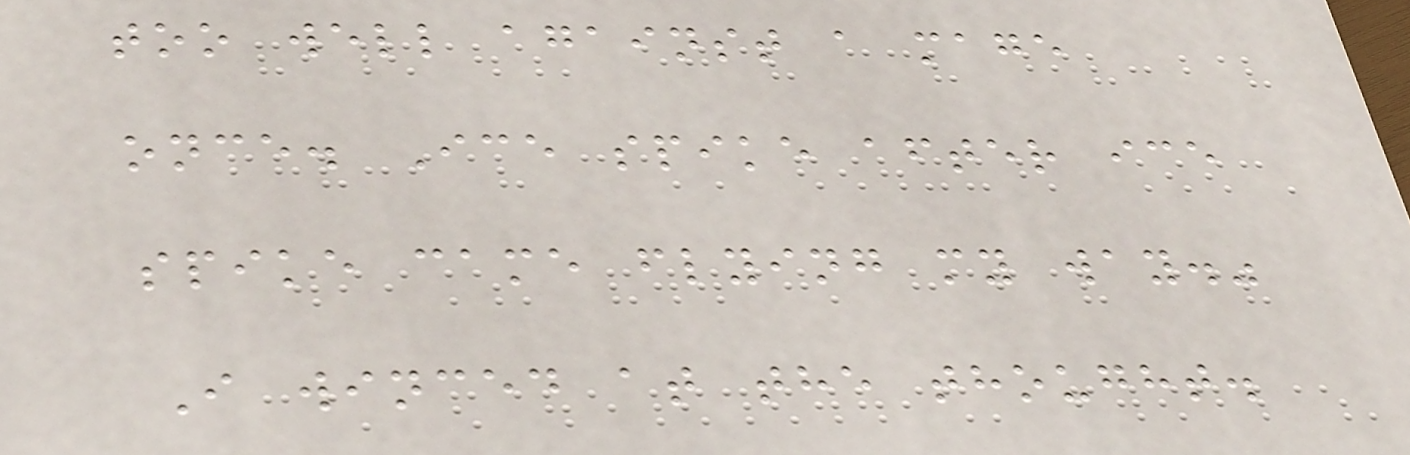too well against a mage
once. Ice spike after ice
spike came flying my way."
I winced at the thought.
